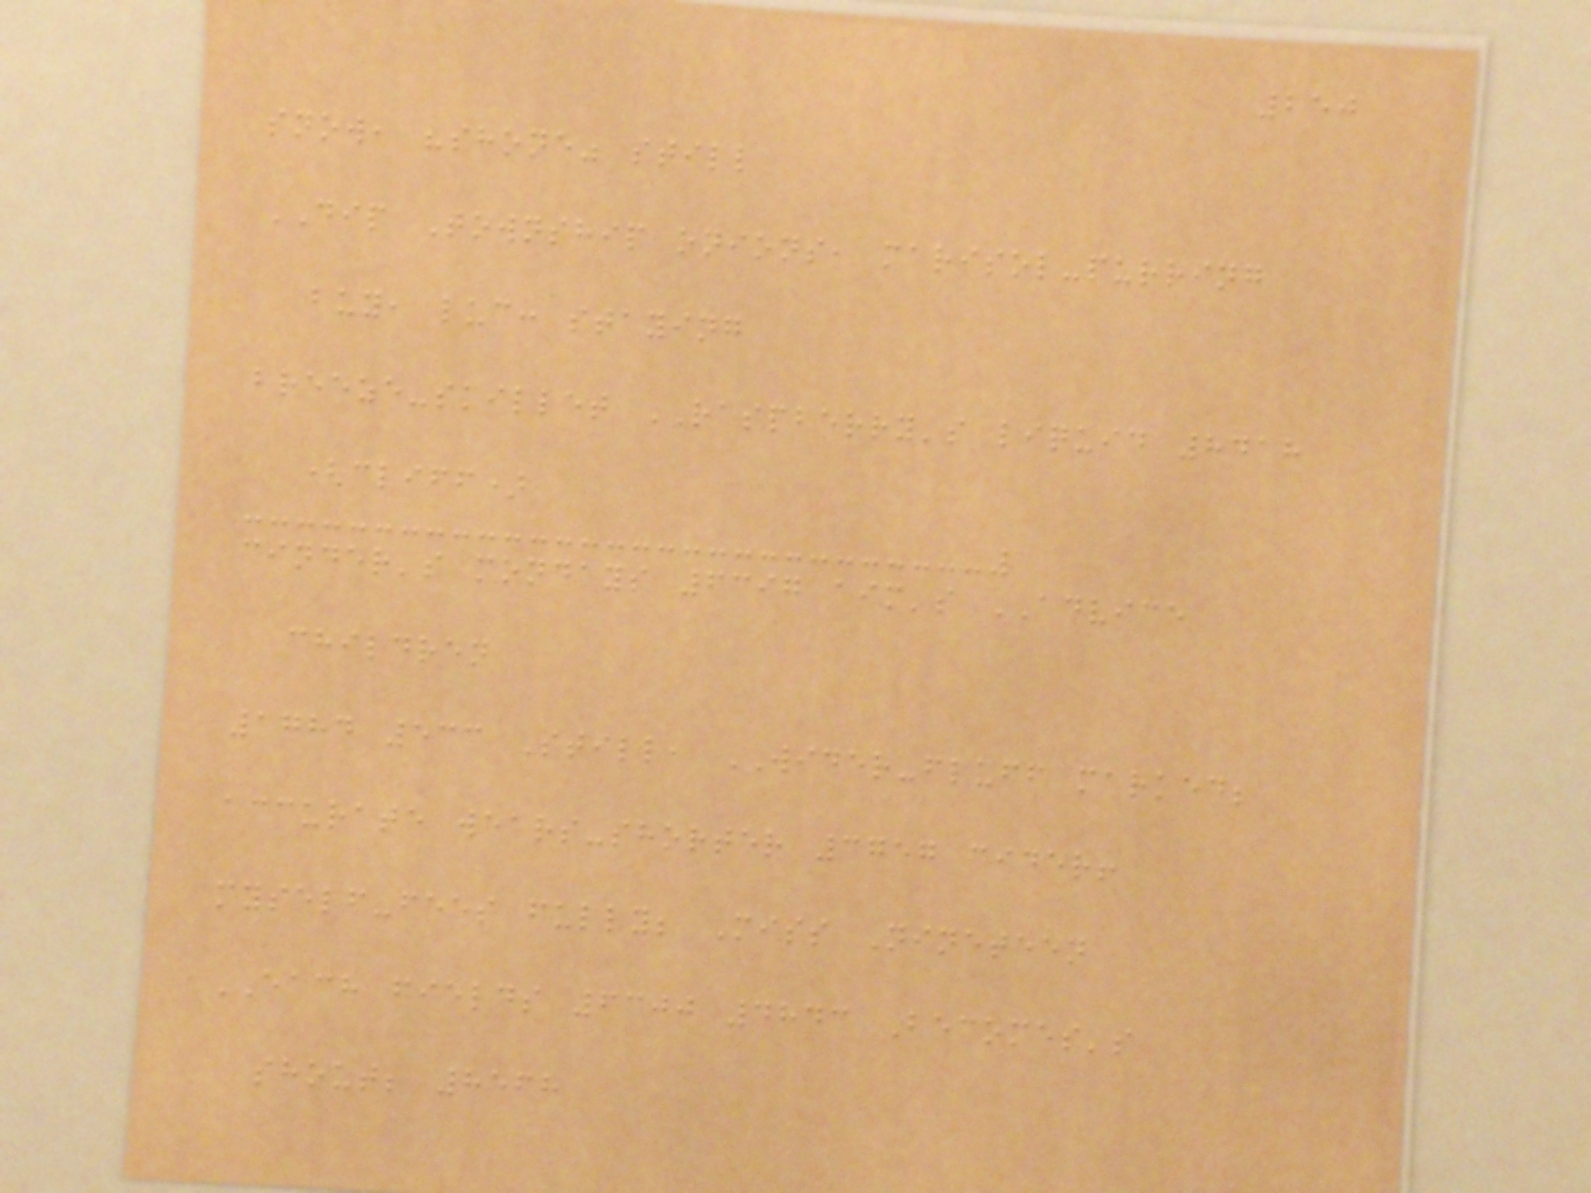250
snow, "shone" still
DIP Township onions, marisol-purring
buy, luc: staying
breeze-skillet RASPBERRY's liquid 8418
(cliff)
cinder's mondays 6397 aim's ADVICE
children
1784 533 Still, WIDER-fluff marked;
accurate wears-shorter 3757 cider!
myself-fees fully; Miss Nineteen
EACH fields 6300 4843 Becomes's
shout; 8568
